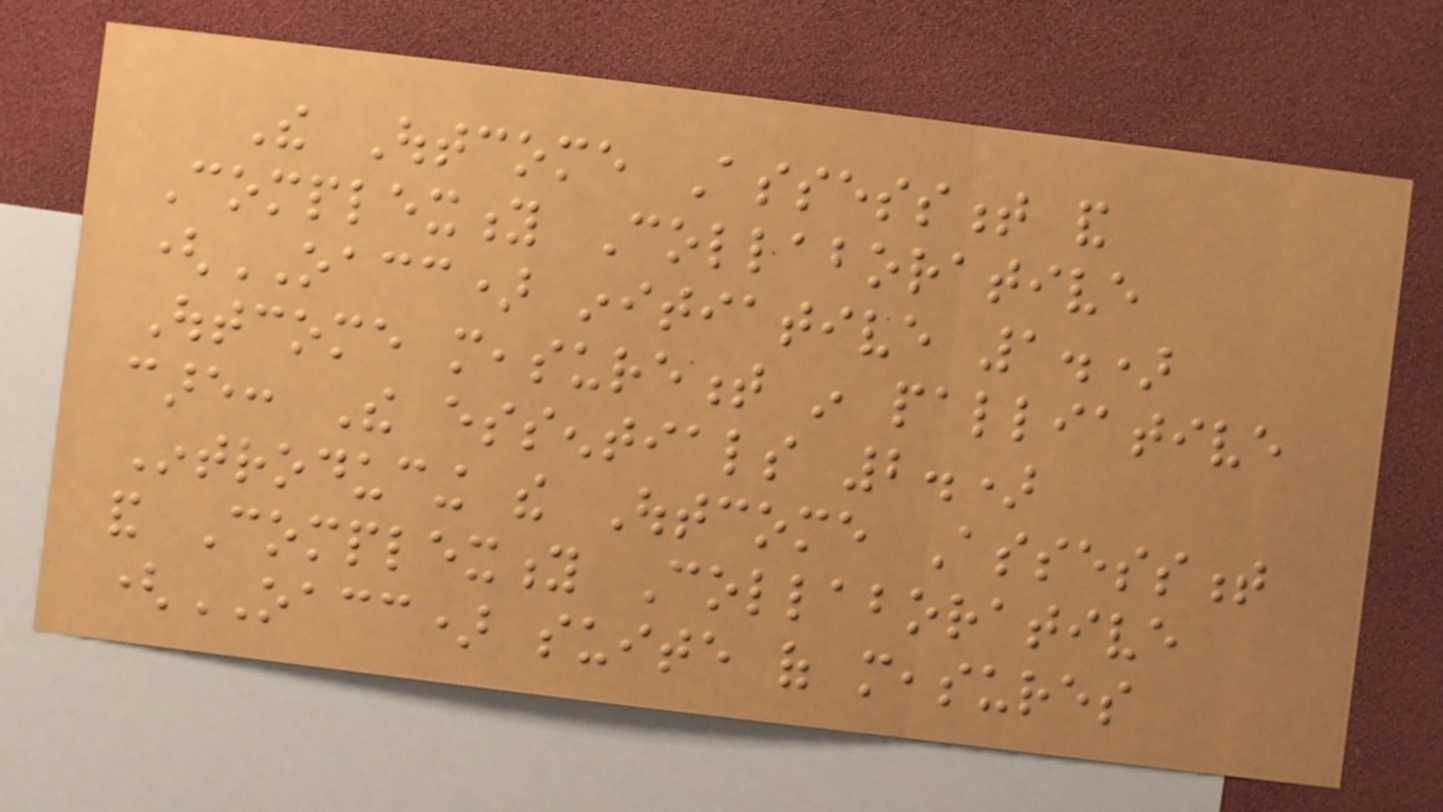The Outcome Assessment and
Complexity Collaborative
(OACC) initiative 1.)
Outcome measurement in palliative
care: The essentials 2.)
Introducing the Outcome Assessment
and Complexity Collaborative
(OACC) suite of measures
